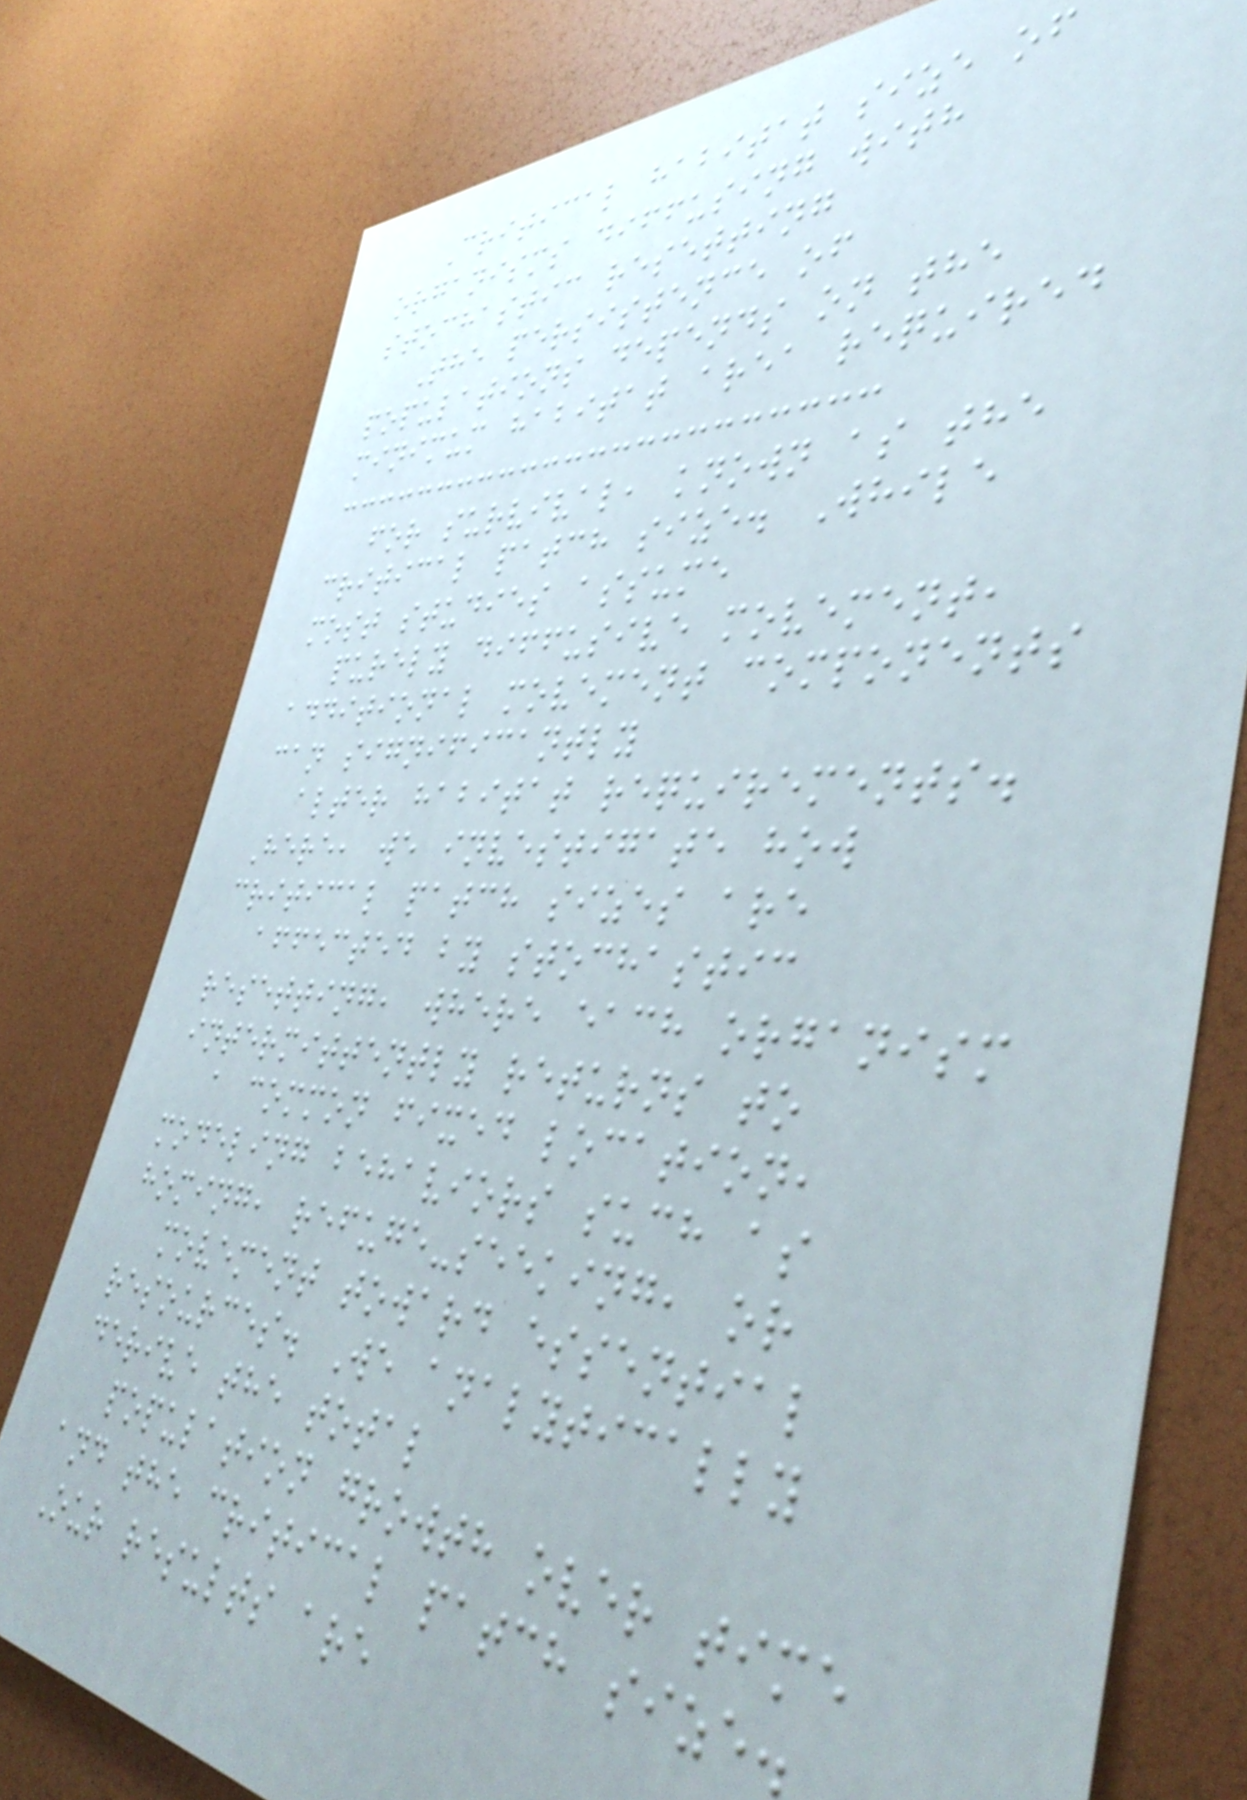Critical habitat size of
organisms diffusing with
stochastic resetting
The persistence of
populations depends on the
minimum habitat area required
for survival, known as the
critical patch size. While
most studies assume
purely diffusive movement,
additional movement components
can significantly
alter habitat requirements.
Here, we investigate how
critical patch sizes are
affected by stochastic
resetting, where each organism
intermittently returns to
a common fixed location,
modeling behaviors such as
homing, refuge-seeking, or
movement toward essential
resources. We analytically
derive the total
population growth over time
and the critical patch size.
Our results are
